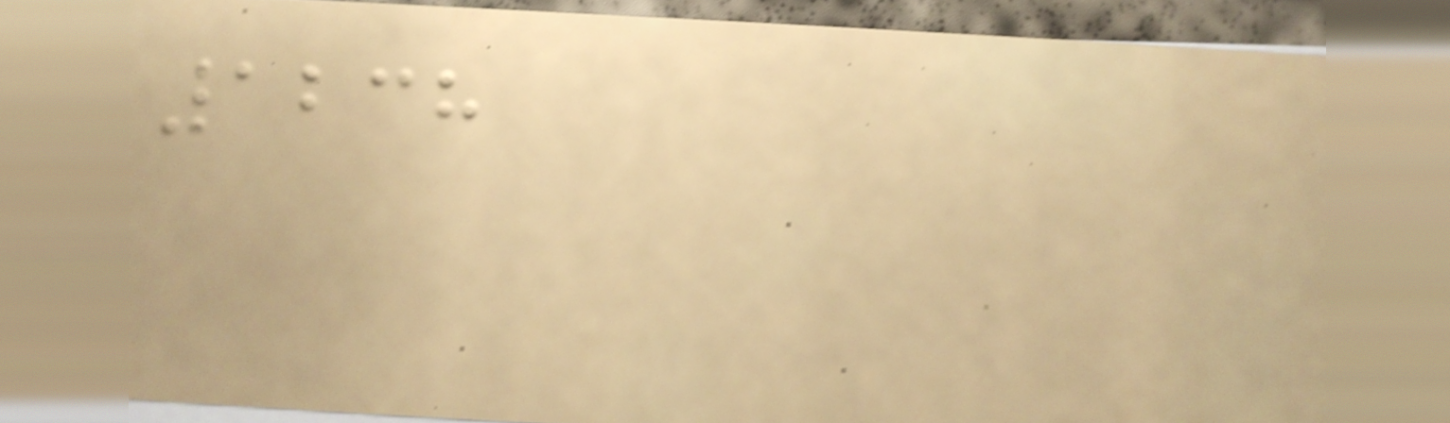1238
